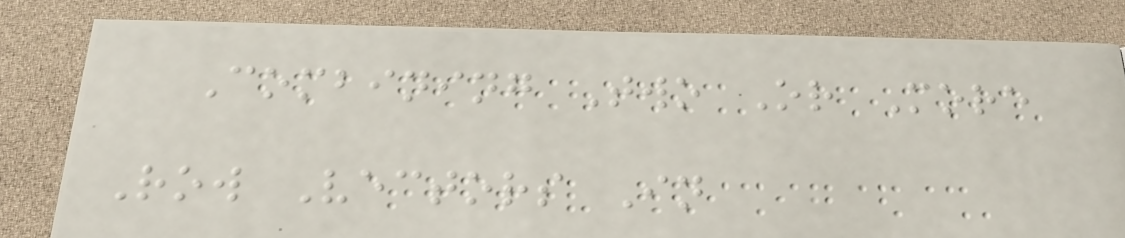Combining Two Or More
Row Vectors In
